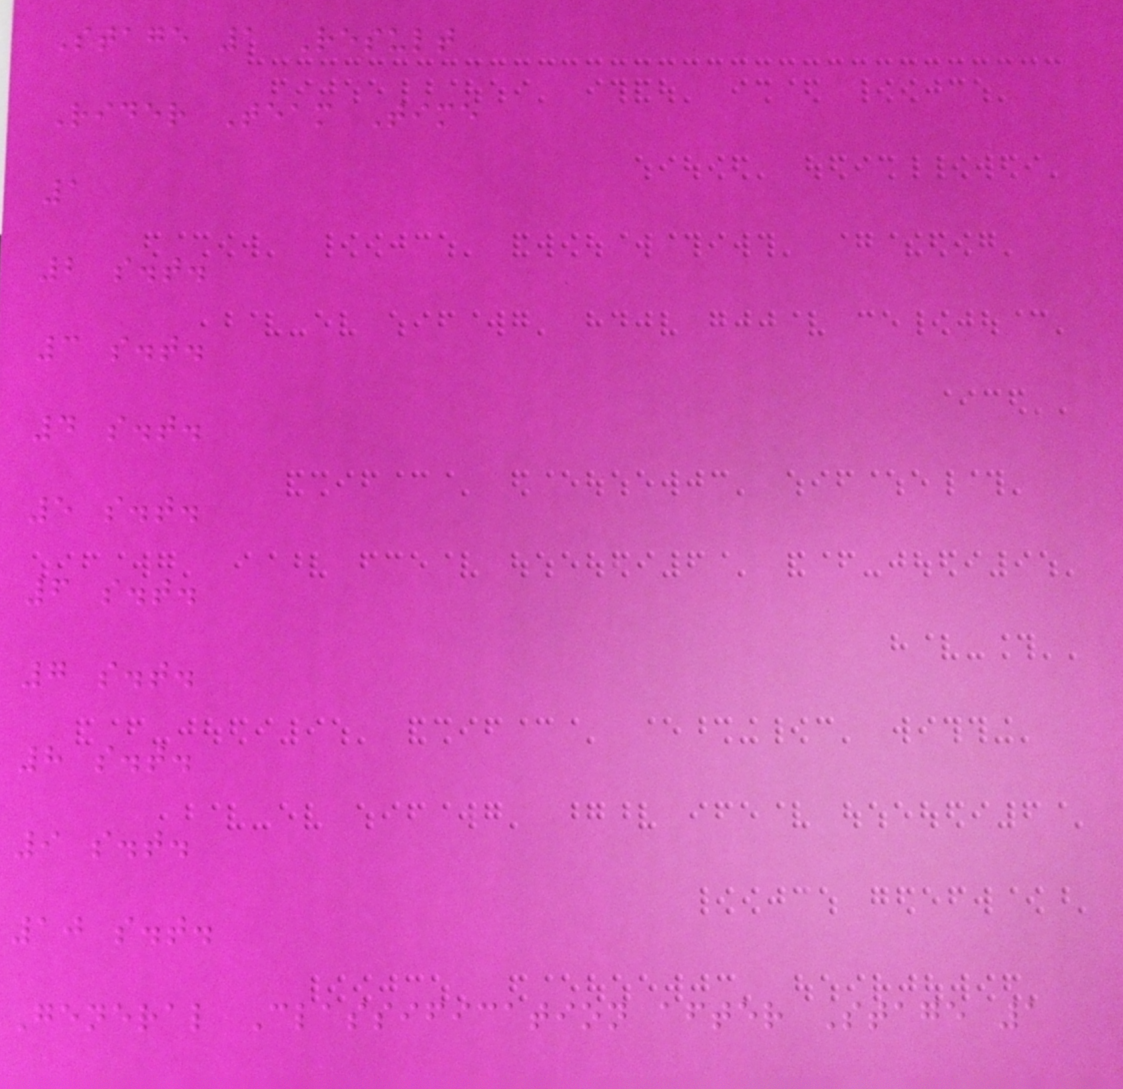Stage 1 Result
Rider Team Time
1
2 s.t.
3 s.t.
4 s.t.
5 s.t.
6 s.t.
7 s.t.
8 s.t.
9 s.t.
10 s.t.
General Classification after Stage 1
